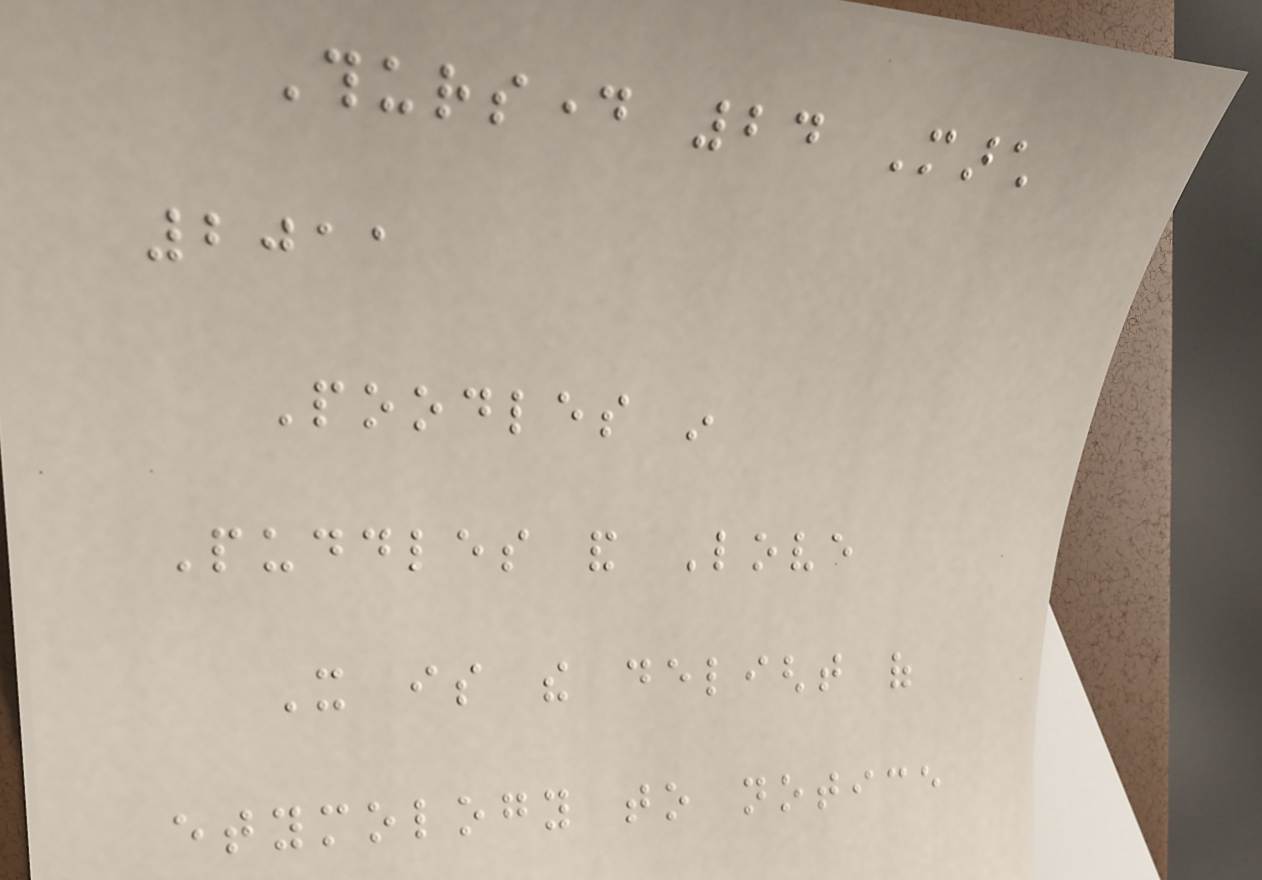Thursday 24 March
2011
Poodles in
Puddles and Love
It is the delight of
etymology to notice
